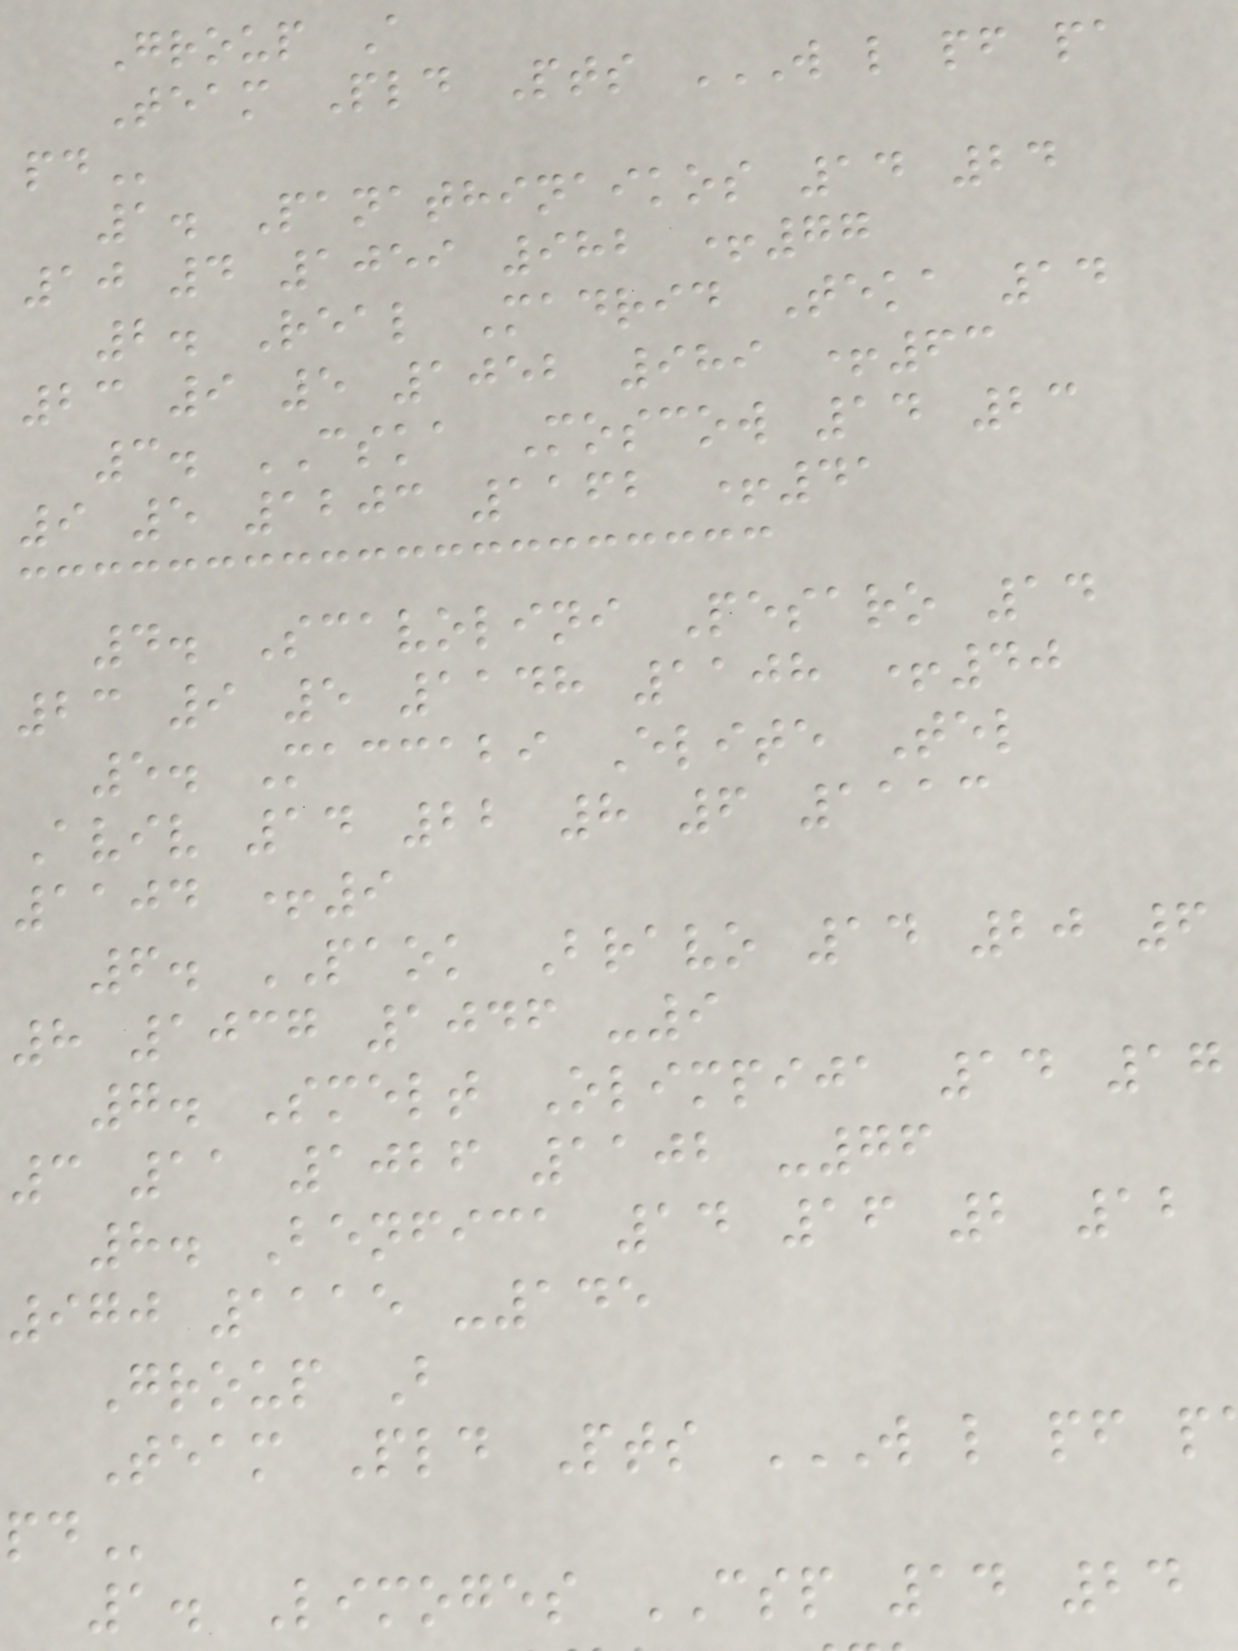Group A
Team Pld Pts W L PF PA
1. Panathinaikos 14 24
10 4 1059 982 +77
2. Real Madrid Teka 14
23 9 5 1052 989 +63
3. CSKA Moscow 14 23
9 5 1203 1162 +41
4. Scavolini Pesaro 14
23 9 5 1148 1108 +40
5. Maccabi Elite Tel
Aviv 14 22 8 6 1113
1104 +9
6. PAOK Bravo 14 20 6
8 1037 1046 -9
7. Smelt Olimpija 14 17
3 11 1026 1102 -76
8. Benfica 14 16 2 12
970 1115 -145
Group B
1. Limoges CSP 14 24
